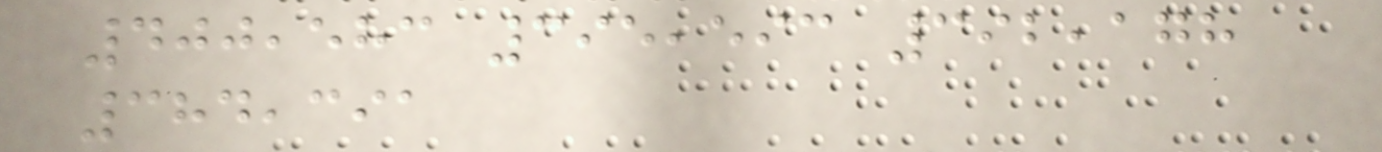400,583 395,593 392,178
384,391
